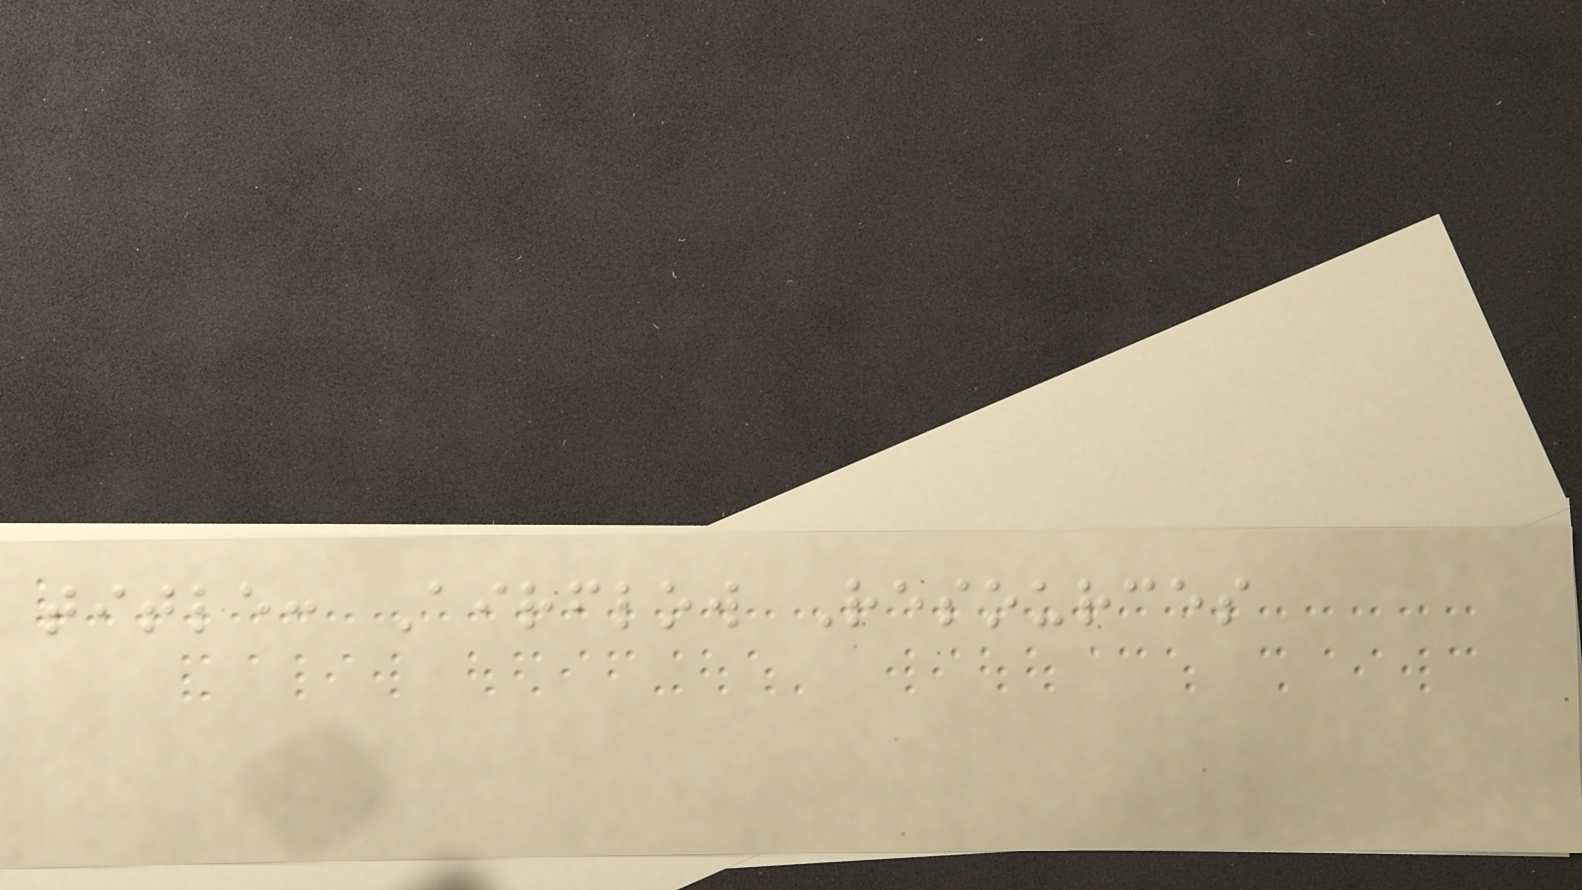title: Airflow Resources
